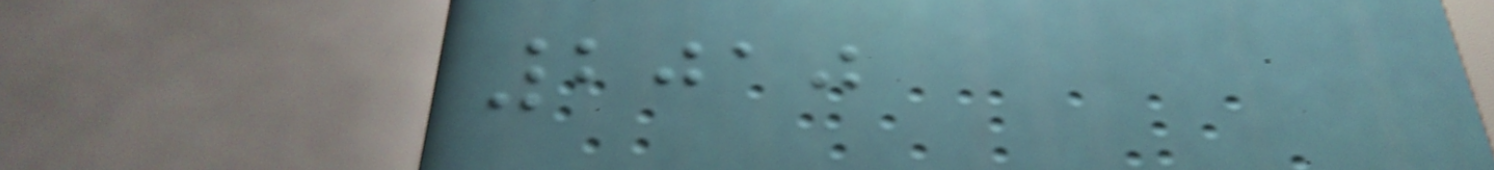2010
